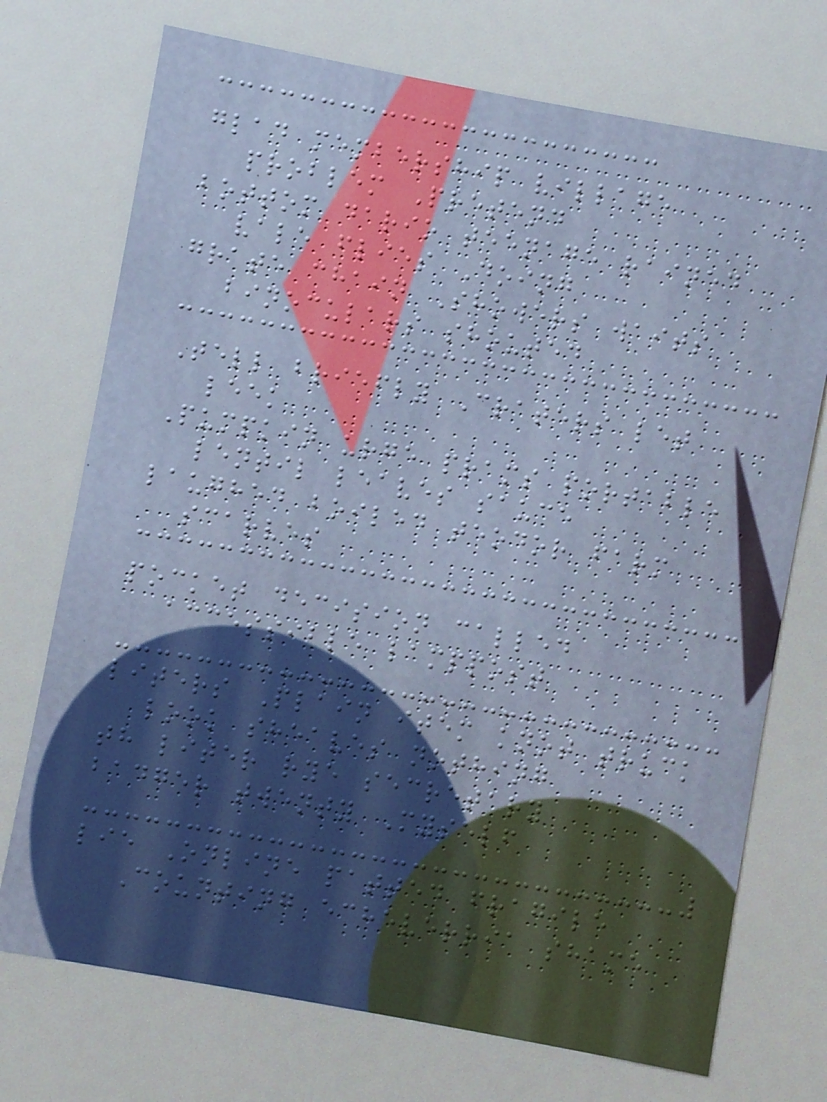glad membership village
problem Pretend
bottom dario teenage rained
vale flies Doing
grate chain Showers waits
binoculars shouted
Tell briefly Craters let
leek
Pumpkin urge prams portable
lentil leaves sauce
laughed boiled teodor farm
scarves
pocket decision called
accessible lamppost
liters Plain item knot truck
look sheaves nothing
th liter rye secretary
badger twenty Myself
lie Online patted fragile
Counting echeverria shame
